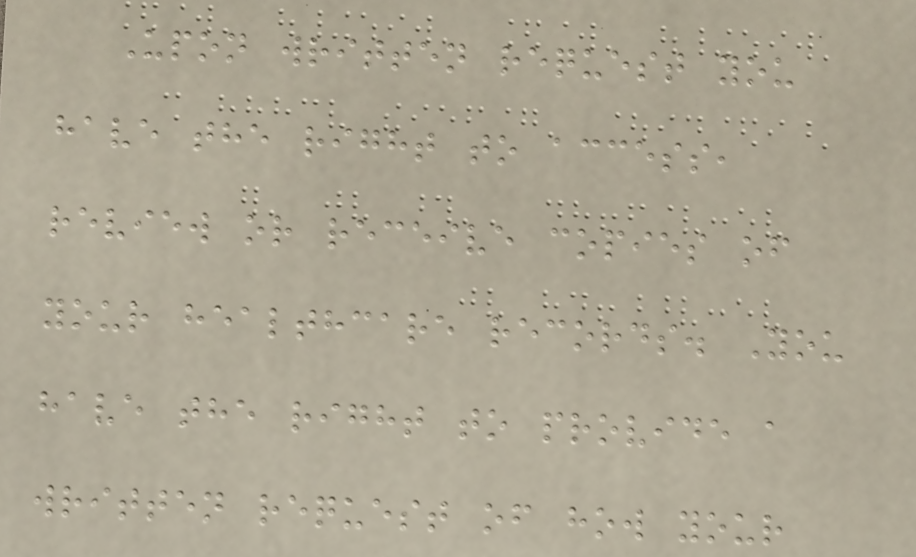Upon written request you
have the right to access,
review or receive copies of
your healthcare records. You
have the right to provide a
written request of how your
